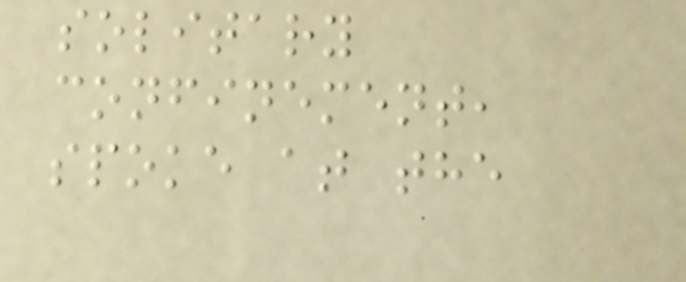solitary
confinement,
spoke at the
